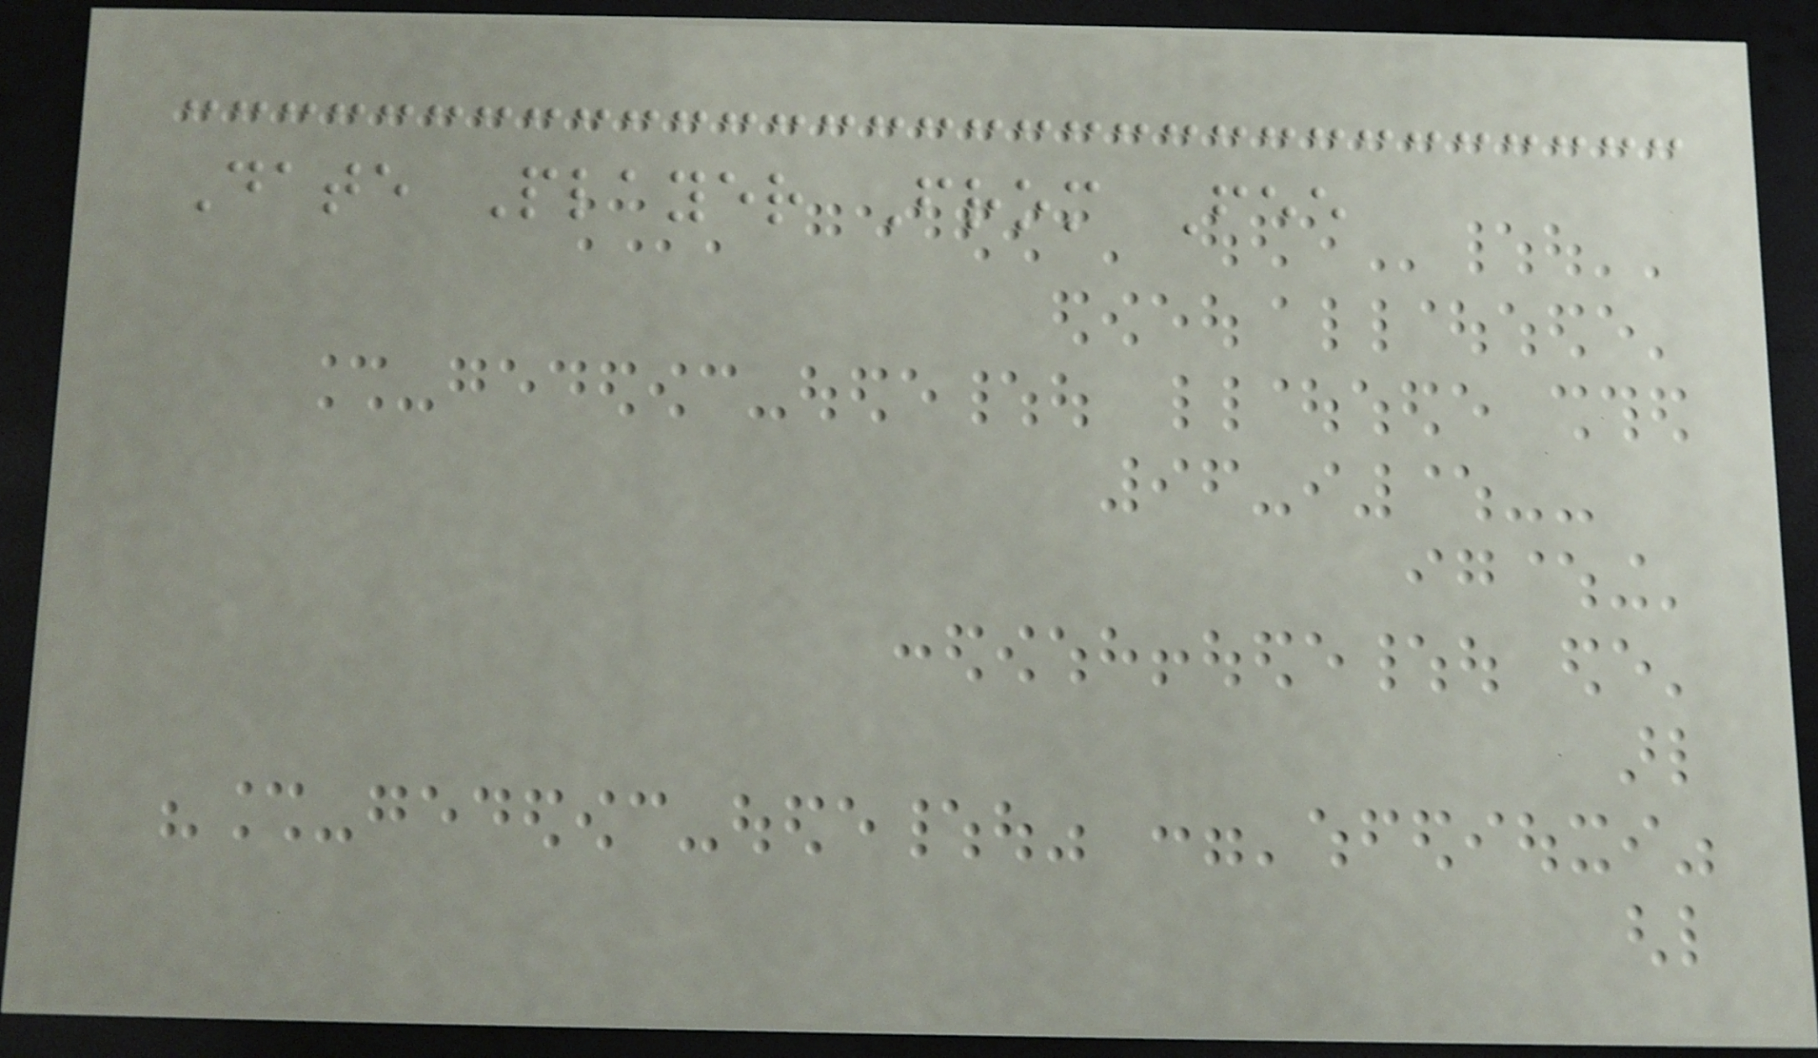Date Player From Fee
